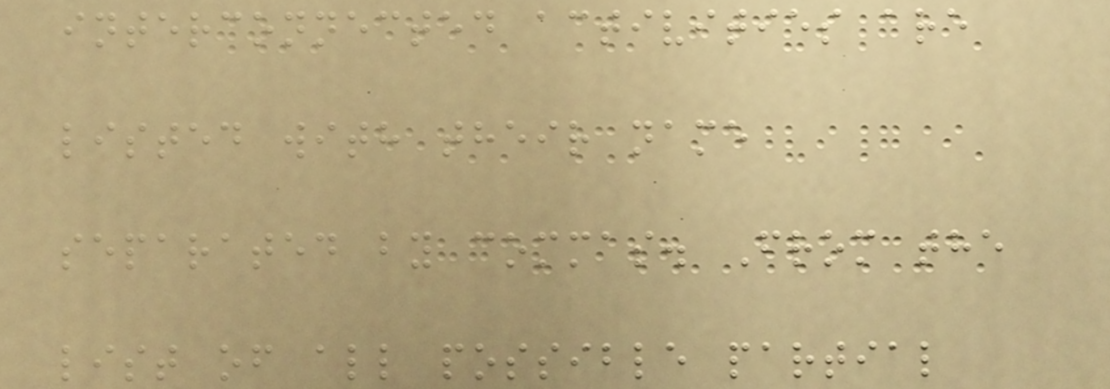interconnected activities are
listed with their name
separated by commas. From the
list of all possible partial
